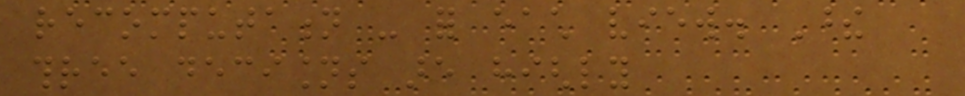recomputation - for each view. These
three decisions are highly
